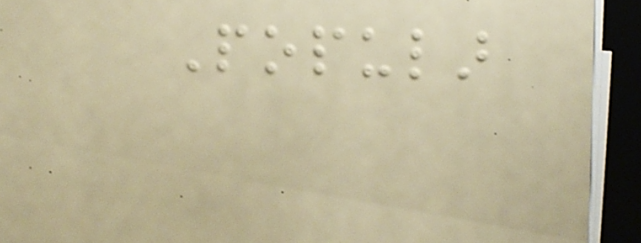Popular
